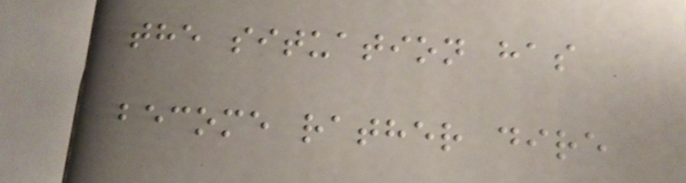the situation has
become rather dire
